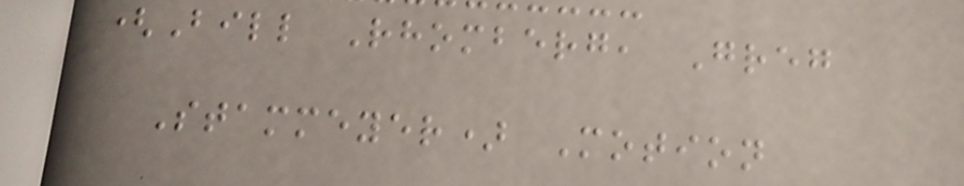(Bill Rhomberg, Greg
Stammeyer) Motion
